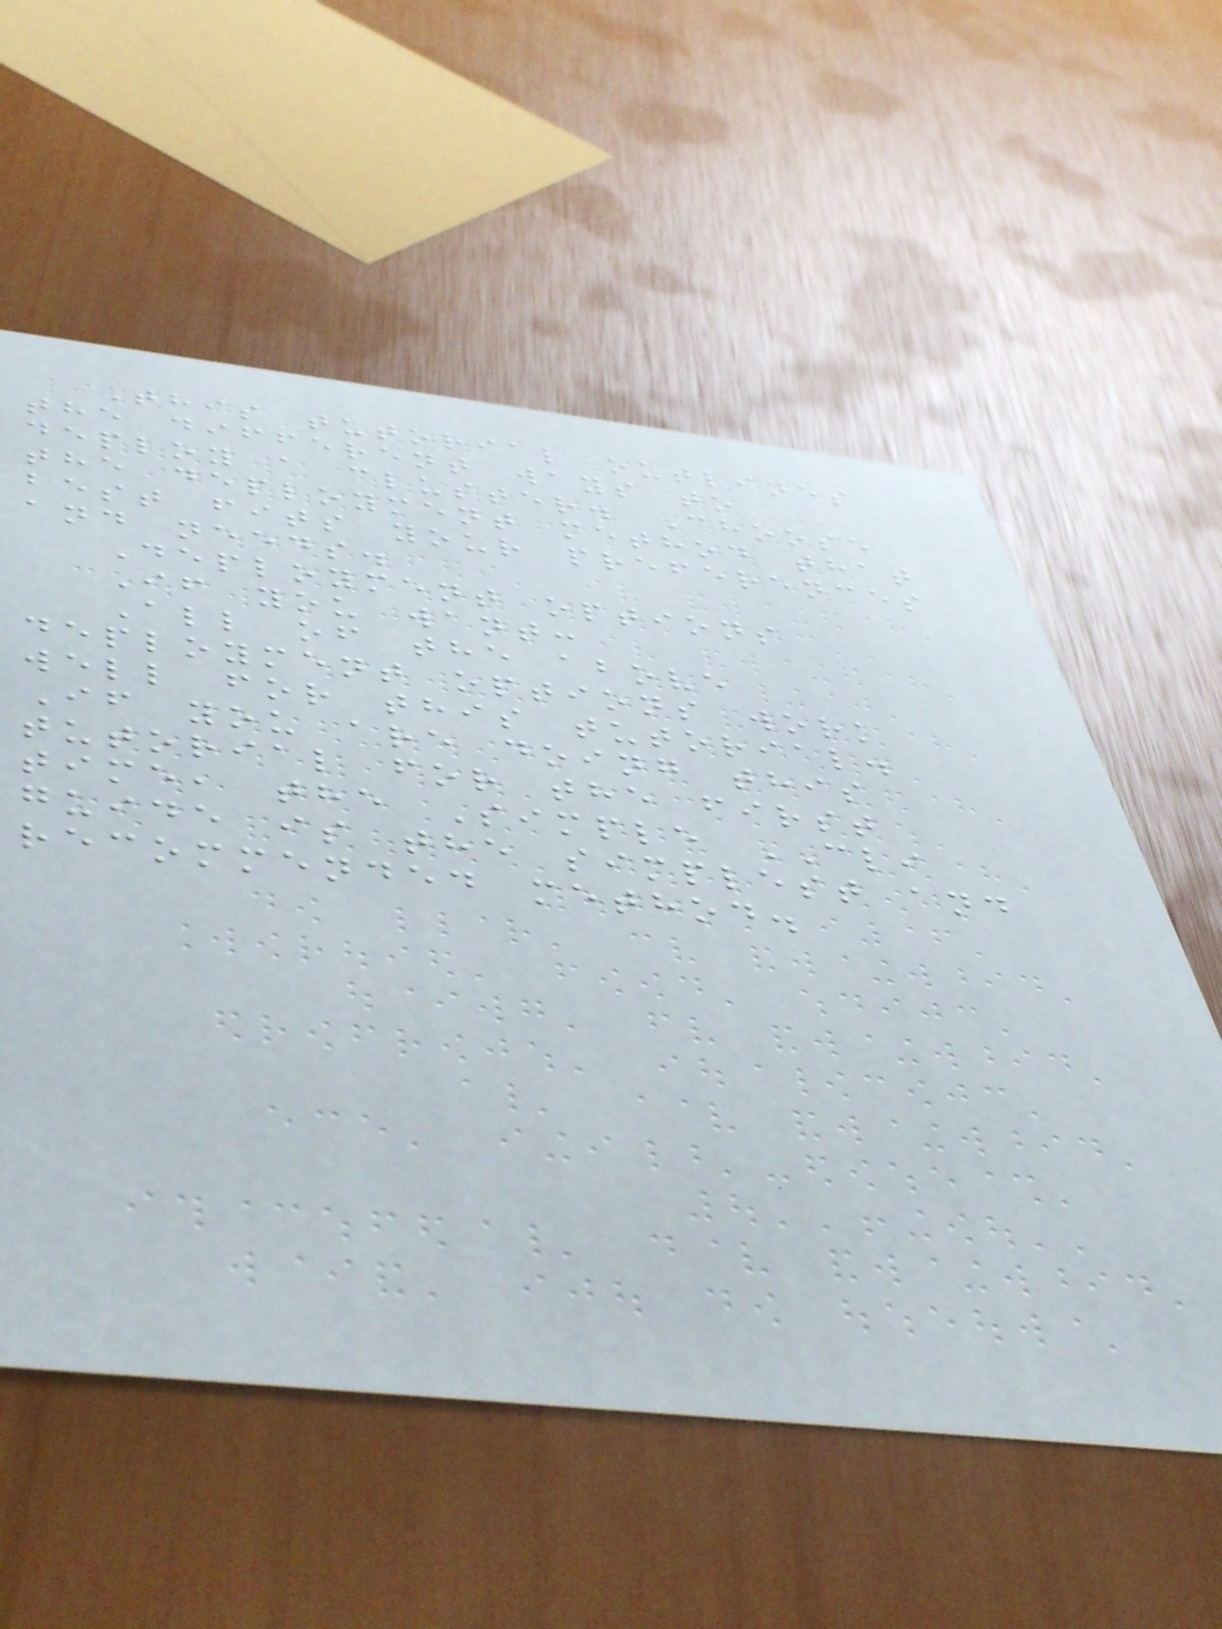This tutorial outlines
the different ways to
deploy a cluster. Choose
the deployment method that
best fits your preferences
and needs.
Deployment options
If you want:
All of the above
deployment options work
well for this tutorial.
If you are doing this
tutorial for the first
time, the Simple CLI
guide is the simplest and
recommended method.
